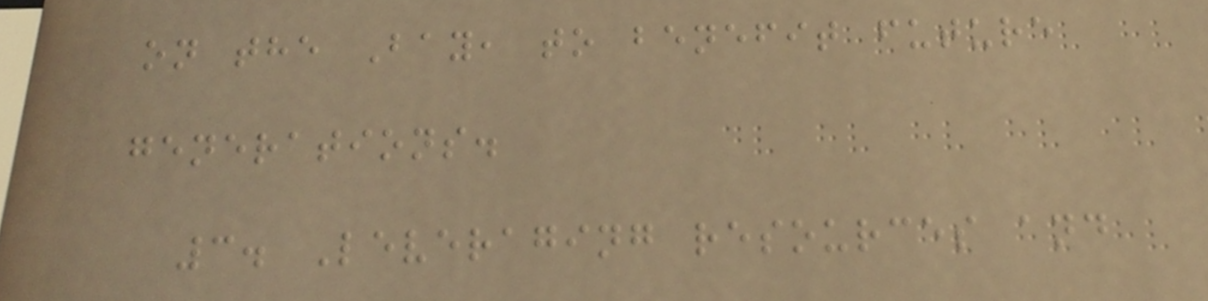on the Bay, to benefit future
generations.
3. Leveraging resources and
